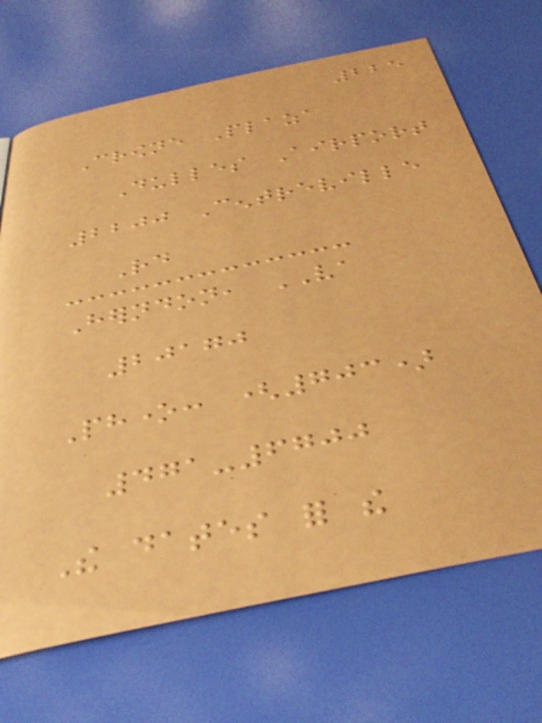225
Crowne Plaza
Dulles Airport
2200 Centreville
Rd
Herndon, VA
20170
Phone: (703)
471-6700
The dates for the
